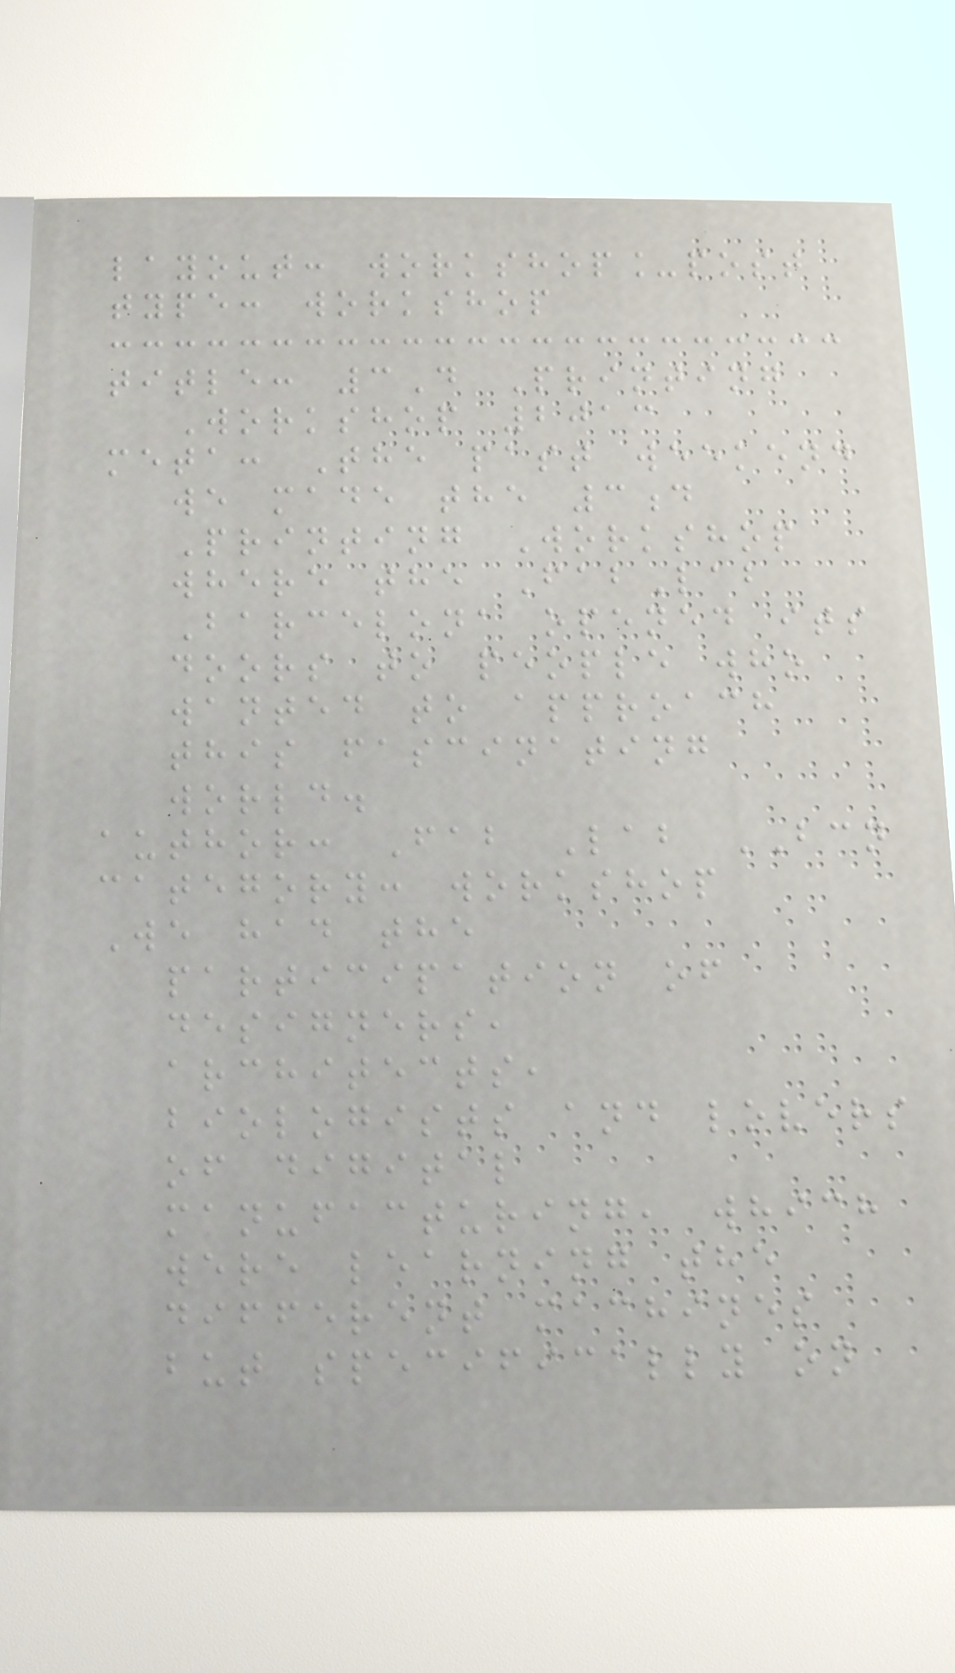layout: workshop_post
type: workshop
title: 3D Printing
Workshop 2013
meta: The past weekend
we made the 3d
Printing Workshop
where the FabLab
Barcelona opened its
doors to people who
wanted to approach
this fascinating
world.
author: Fab Lab BCN
category: workshop
We had the
participation of
designers,
architects,
biologists and lovers
of digital
manufacturing, which
were learning the
different machines
but specifically on
